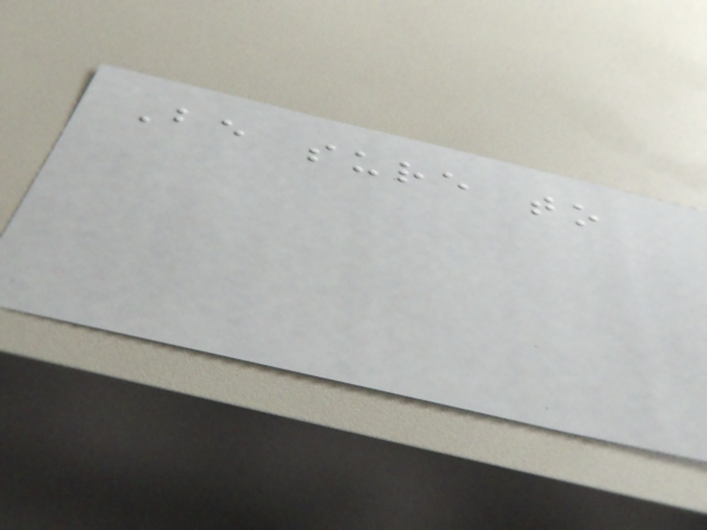Be sure to
